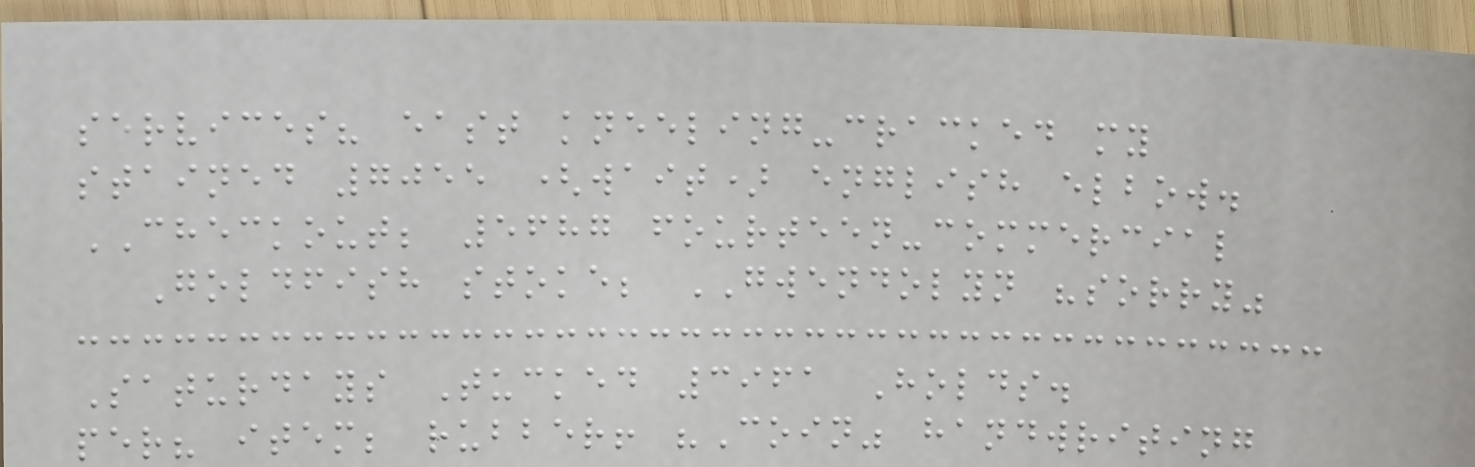services? east kneeling-cracked my
stained 7055 (wait) english elbow.
CHECKOUT; 5687 fourteen-commercial
Goldfish stoke; GWENDOLYN "sorry"
Saturdays Tucked 3961 Holds.
per? item; rubber! "Coin" handwriting
